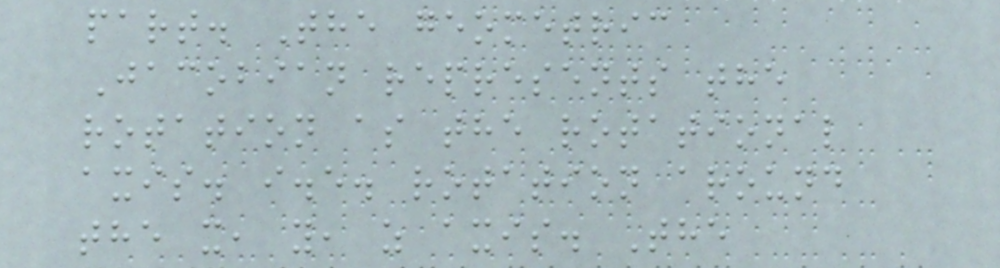part. The geometric
Jacobian represents the
rotation as the rotational
axis. i.e. rotation around
the x, y, z axis. The
